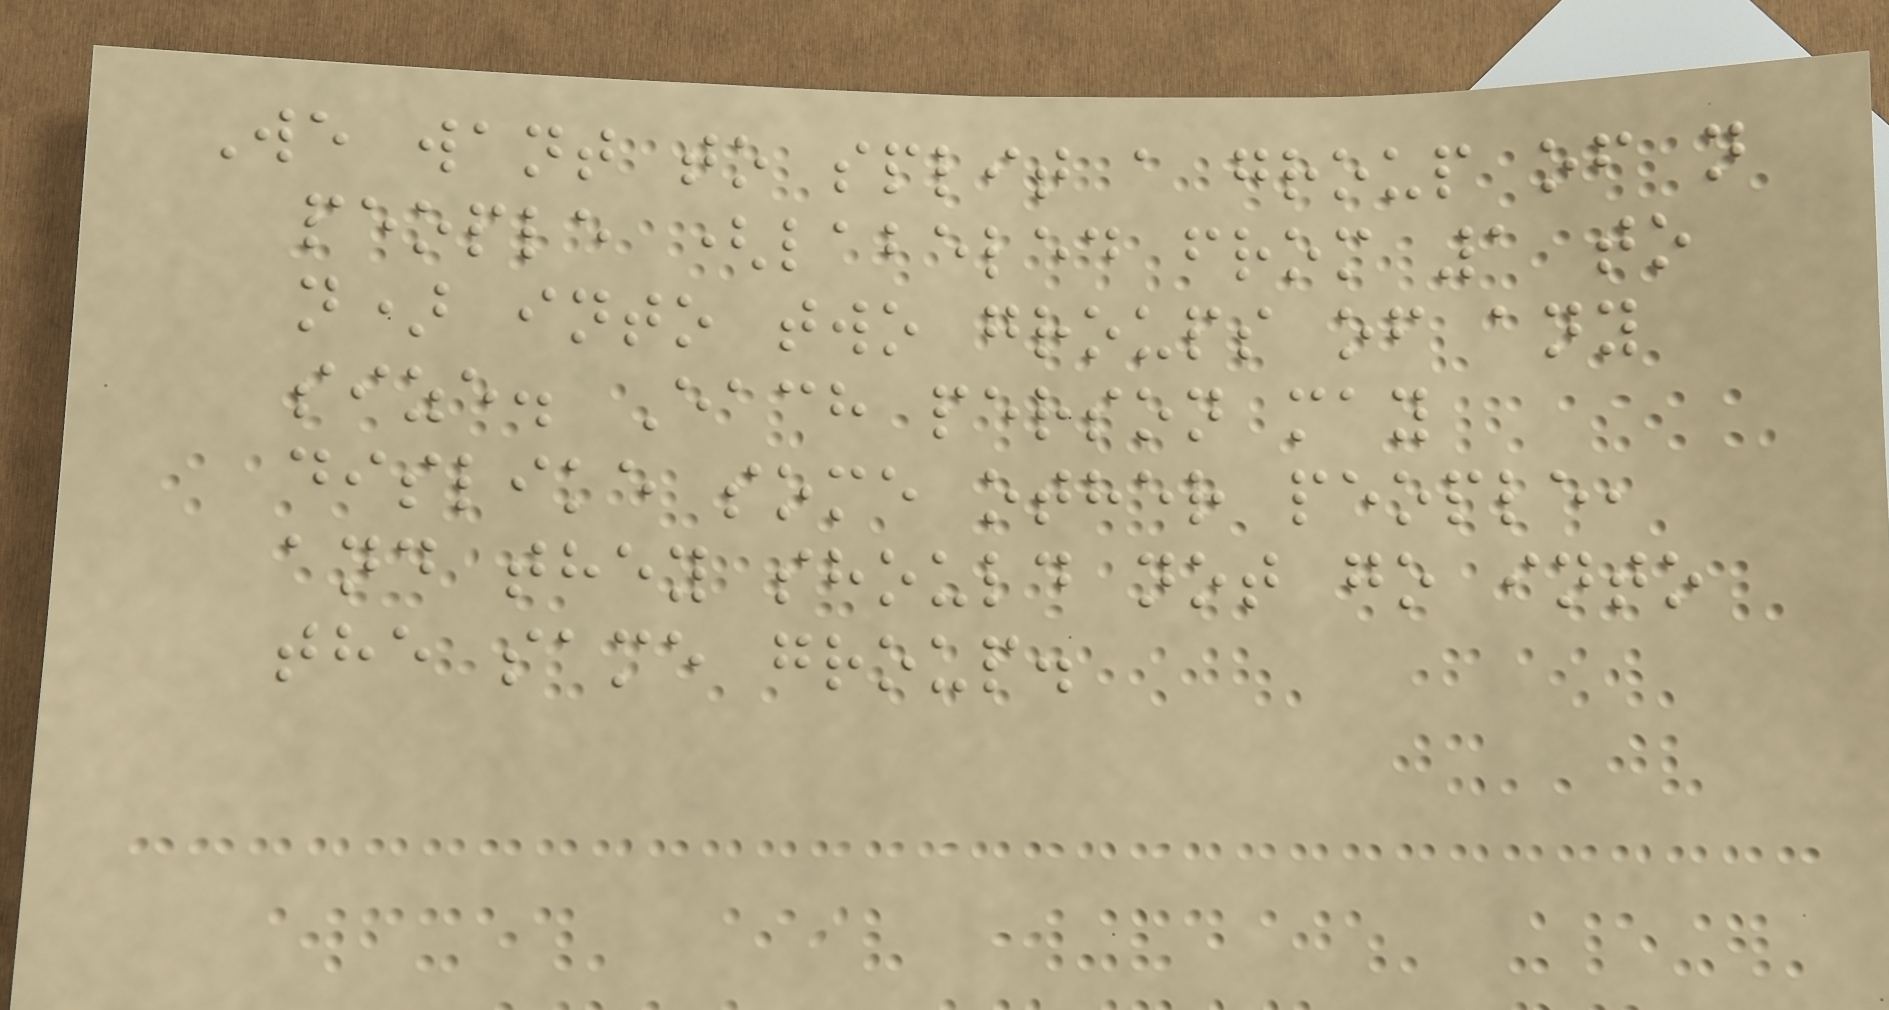We want to split a group of n
people (labeled from 1 to
n) into two groups of any
size. Each person may
dislike some other people,
and they should not go into
the same group.
